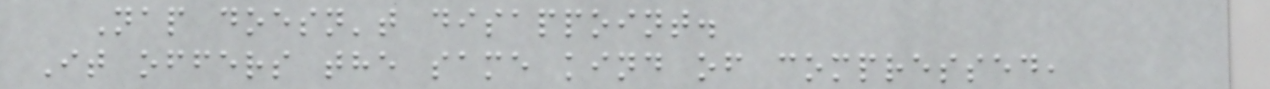Nap doesn't disappoint.
It offers the same kind of compressed,
